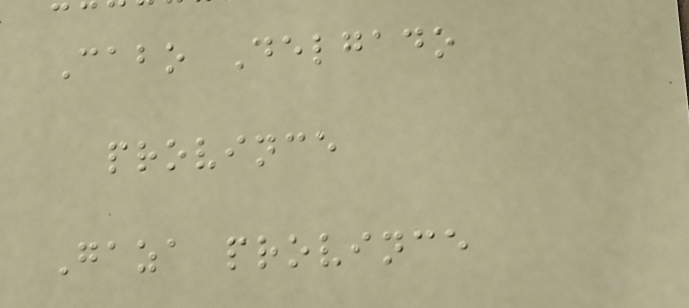Cabo Delgado
province
Gaza province
